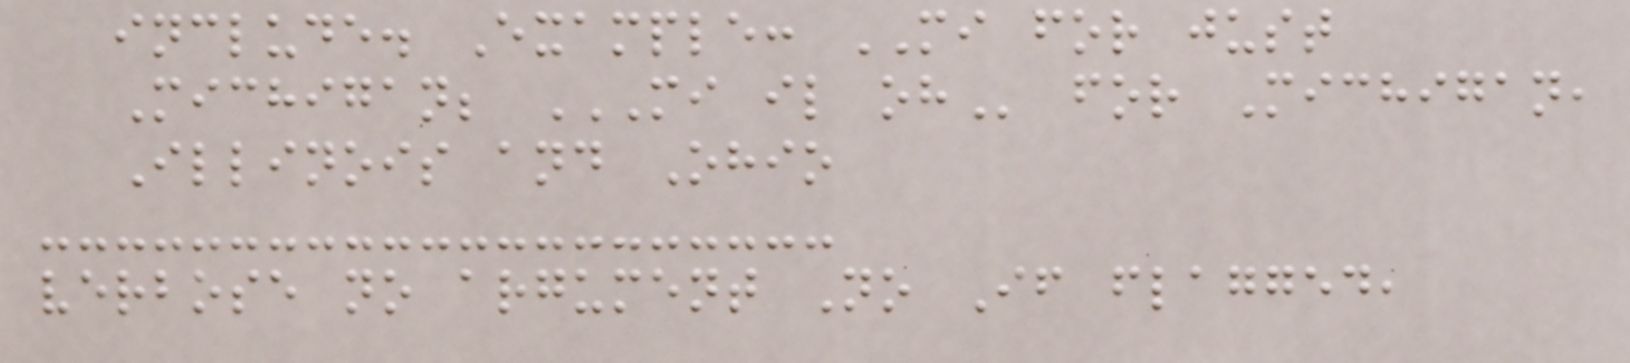include. Example: MI for just
Michigan; MI IL OH for Michigan,
Illinois and Ohio
verbose no argument No If flagged,
